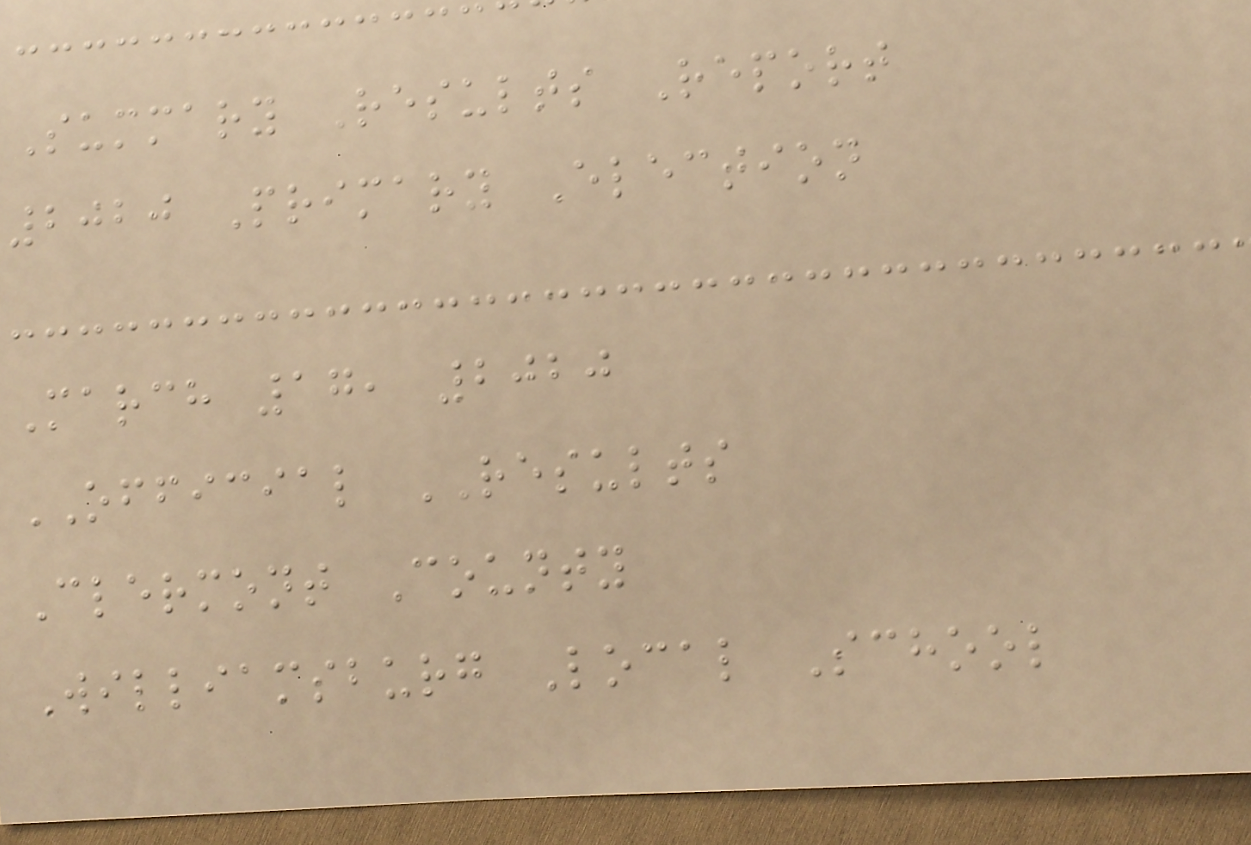Summary Results Report
2020 Primary Election
March 17, 2020
OFFICIAL RESULTS
Clermont County
Williamsburg Local School
